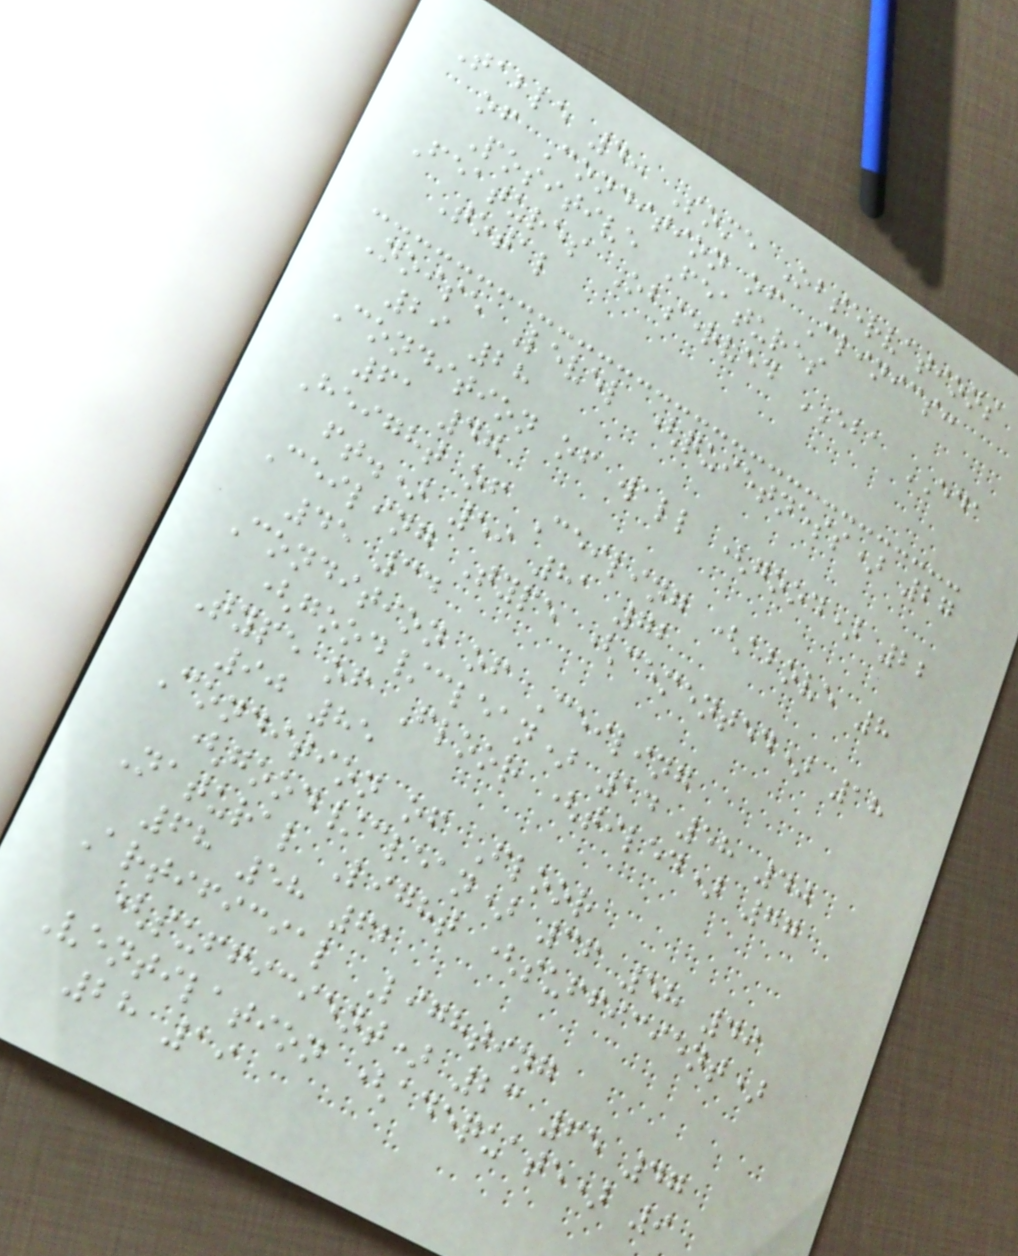Table 4: Some Observations
of Condition of Clinics:
Positive Features
Features Observed EBA EDA
Total
Noise Level (quietness) 27
29 28
Condition of wall (good) 22
61 47
Height of Ceiling (above 8
ft.) 59 81 72
Ceiling Type (cemented) 18
45 34
Condition of Ceiling
(good/clean) 14 58 40
Type of Floor (tiled) 77
90 85
Condition of Floor
(good/clean) 36 58 49
Natural Light (sufficient)
68 58 62
Artificial Lighting
(sufficient) 23 65 47
Ventilation (adequate) 9
28 19
